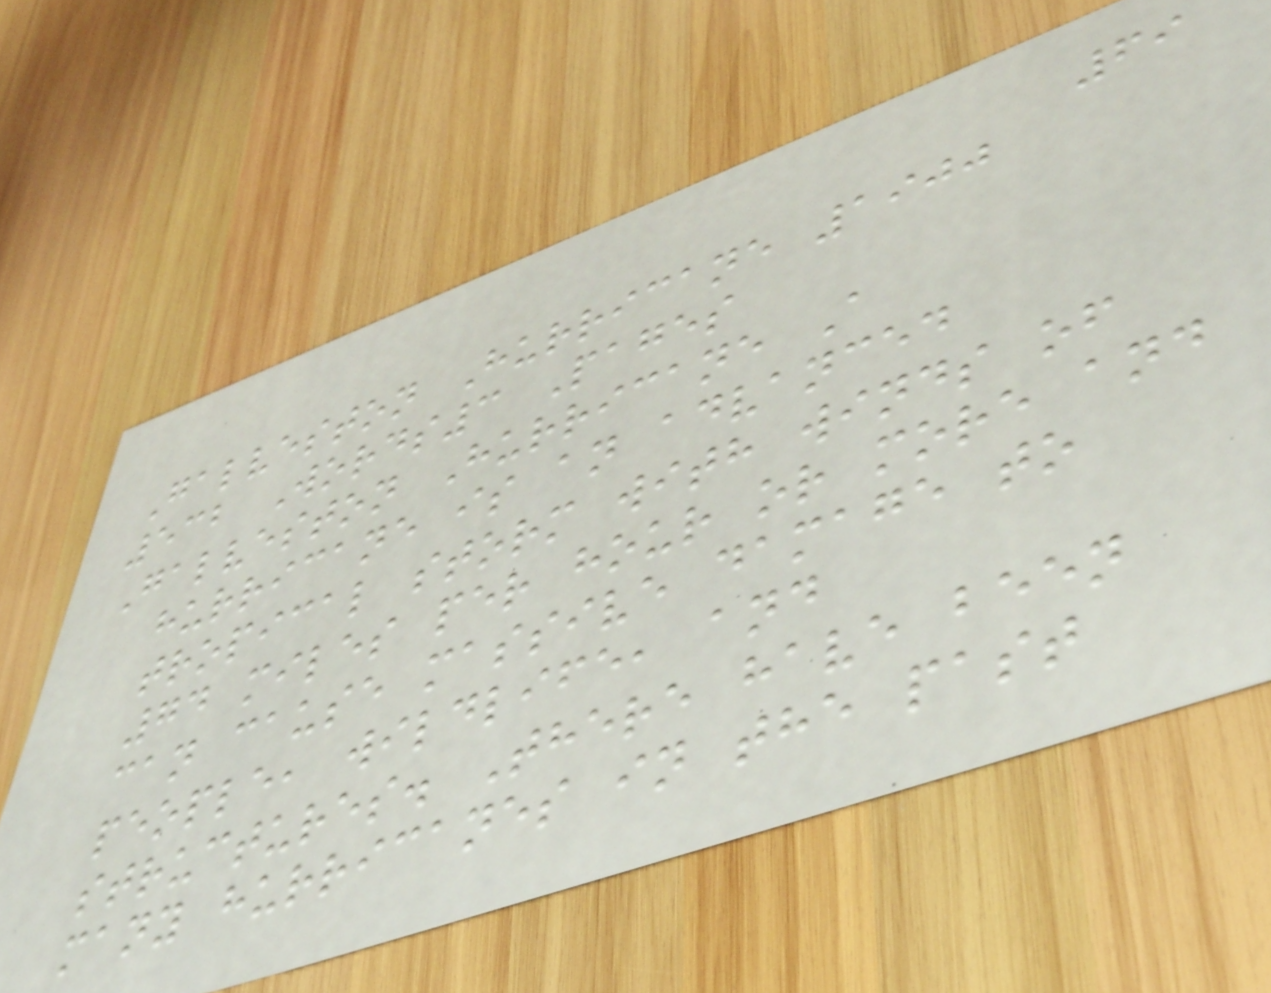69
Galveston Hurricane 1900
532 Words3 Pages
Galveston Hurricane A
hurricane is an advanced
tropical storm with winds of
74 miles per hour or more and
can cause massive damage to
people, wildlife, and
structures. There have been
many hurricanes in the past
